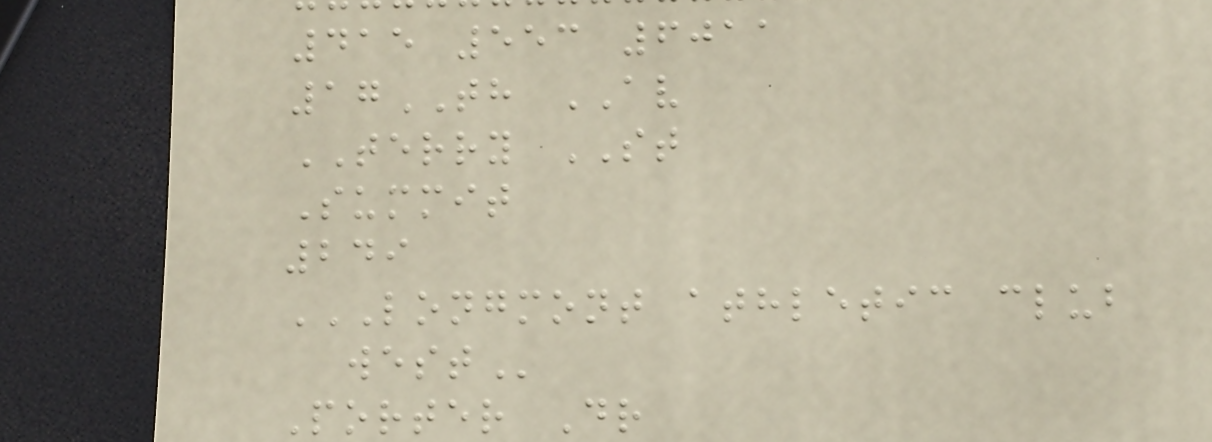415 553 6011
17TH AV
TERRY ST
Summit
249
LONGMONT ATHLETIC CLUB
WEST
Porter Dr
